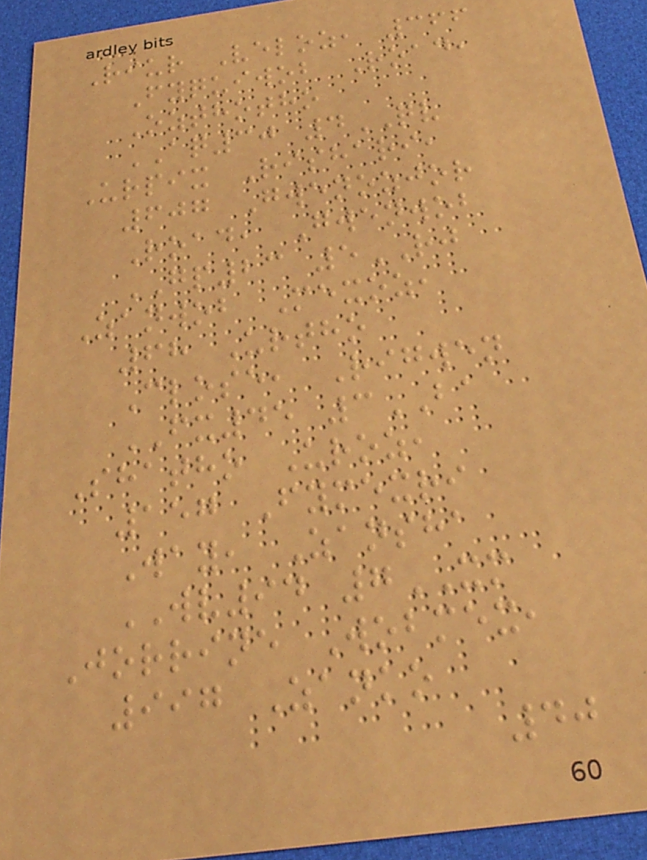Riur Veloz, 366
Fyquiwob Road,
Ozthotho
AQ30 4QV
Urpix Rishari,
607 Gwenozjor
Road, Gwenwob
GP23 5RJ
Zanwob Mexoz,
68 Urtho
Close, Rigwen
FX45 3BA
Shatho Uroz,
157 Fymexri
Way, Zansha
WV94 7XM
Jorrine Wobmex,
997 Zanko
40
